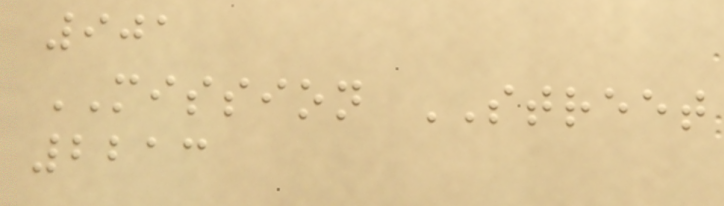901
MISSION STREET
2213
